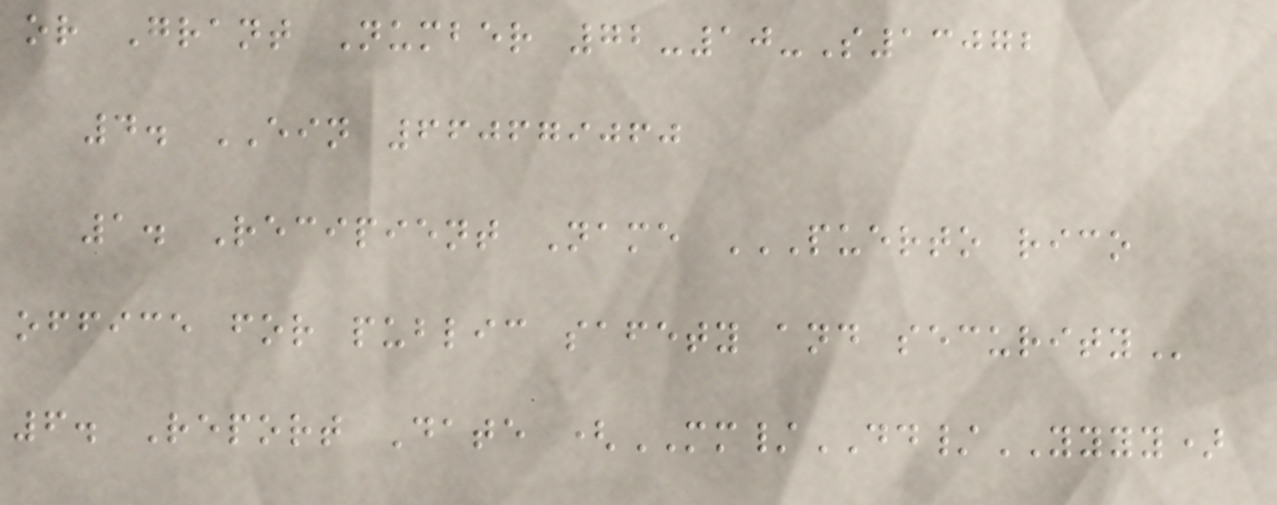or Grant Number 72-10-S13072
4. EIN 660679060
1. Recipient Name PUERTO RICO
OFFICE FOR PUBLIC SAFETY AND SECURITY
6. Report Date (MM/DD/YYYY)
